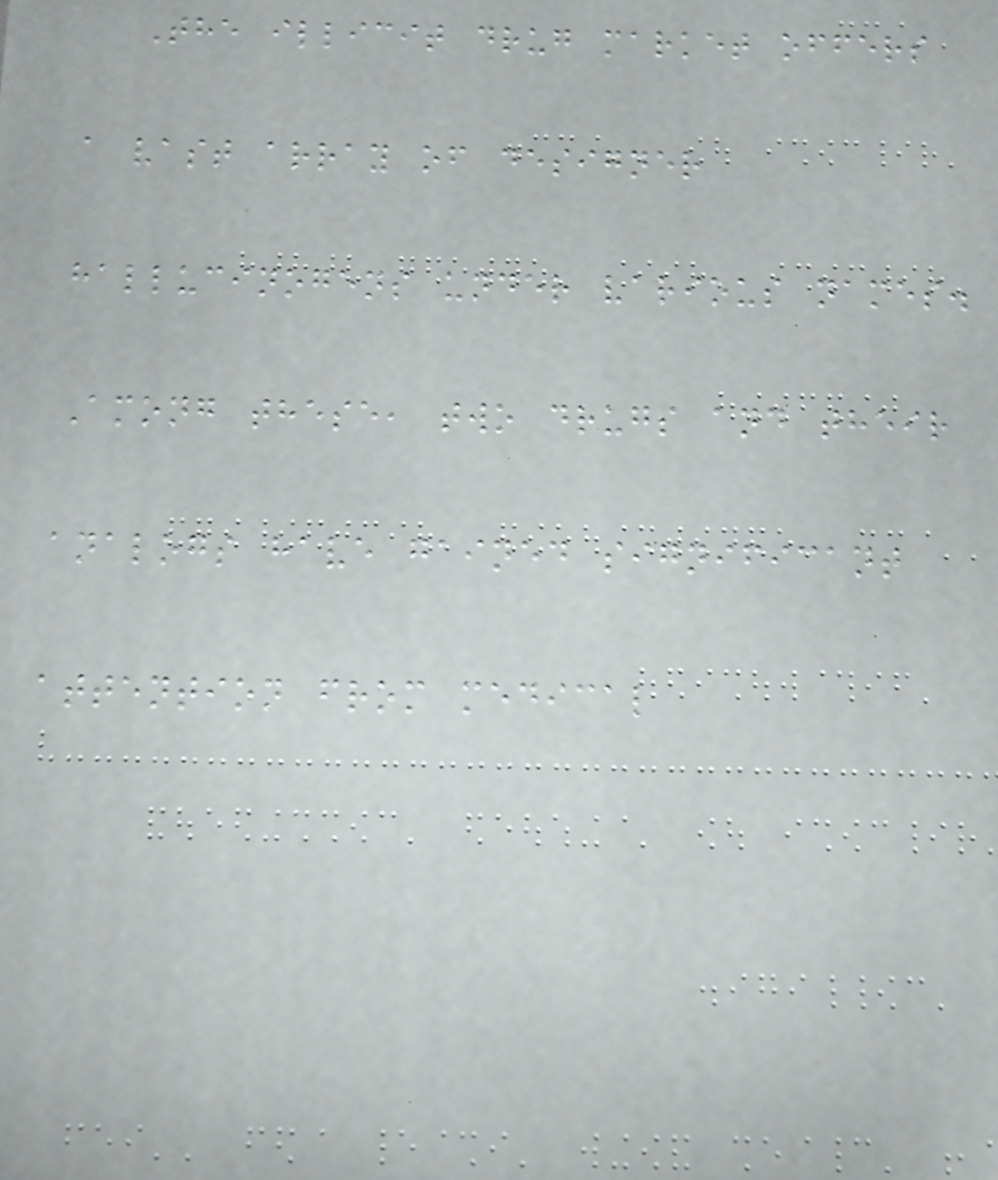The illicit drug market offers
a vast array of designer
hallucinogens under various names.
Among these, two drugs and their
analogs have gained significant
attention from medical
